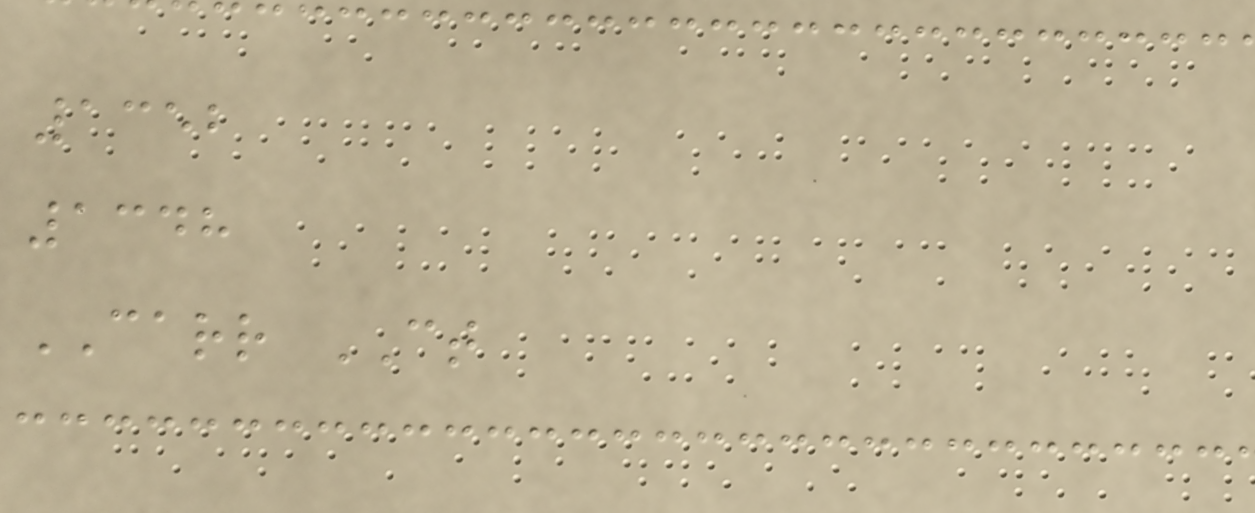1352
1348
CARR CT
